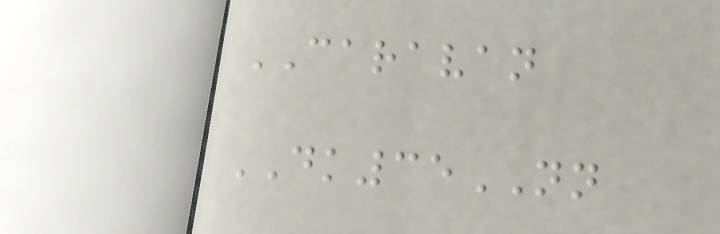CARAVAN
DK35NN
